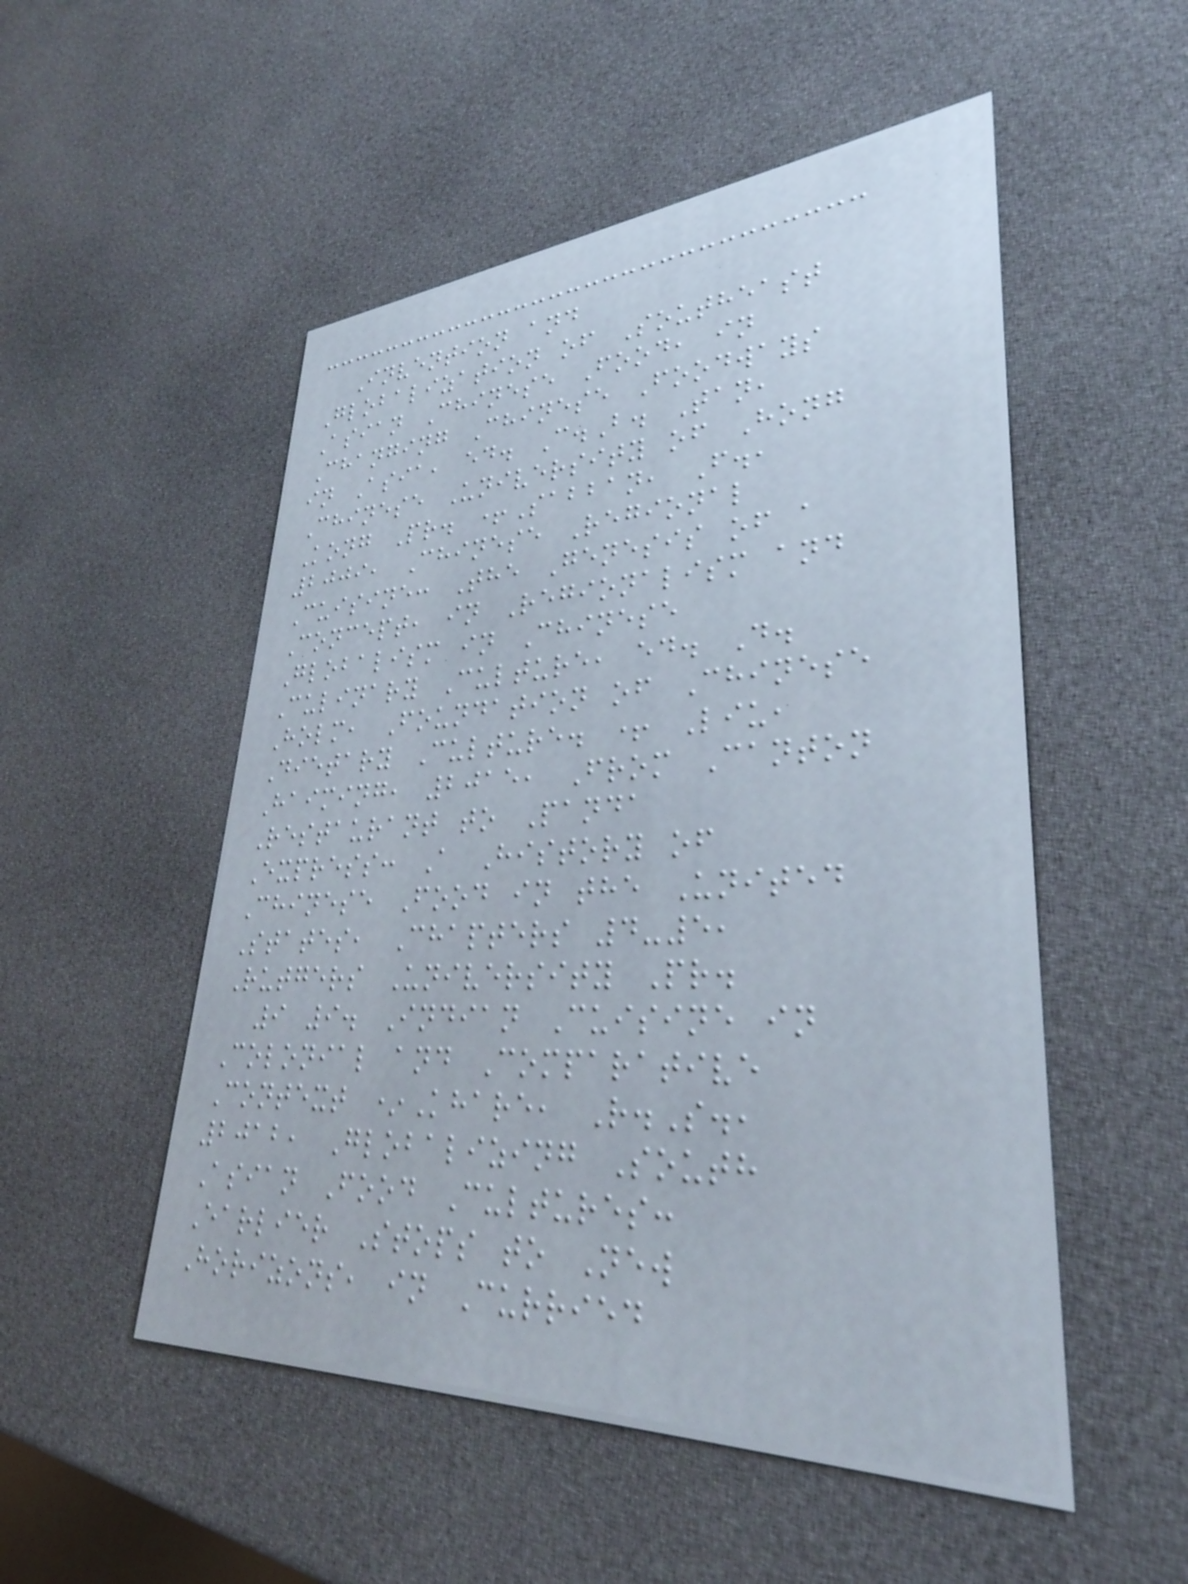Invention and
Globalization of Southeast
Asian Chinese Food, in
Changing Chinese Foodways
in Asia, ed. C.B. Tan,
Chinese University of Hong
Kong Pr. +Sabban, F.,
2009, Chinese Regional
Cuisine: The Genesis of a
Concept, in Regionalism and
Globalism in Chinese
Culinary Culture, ed. D.
Holm, Foundation of Chinese
Dietary Culture. + Liu,
Haiming, 2015, From Canton
Restaurant to Panda
Express: A History of
Chinese Food in the United
States, Chapters 4-5,
Rutgers University Pr.
9 9. Indian Cuisine in
Colonial and Comparative
Context *Khare, R.S.,
2012, Globalizing South
Asian Food Cultures:
Earlier Stops to New
Horizons, in Curried
